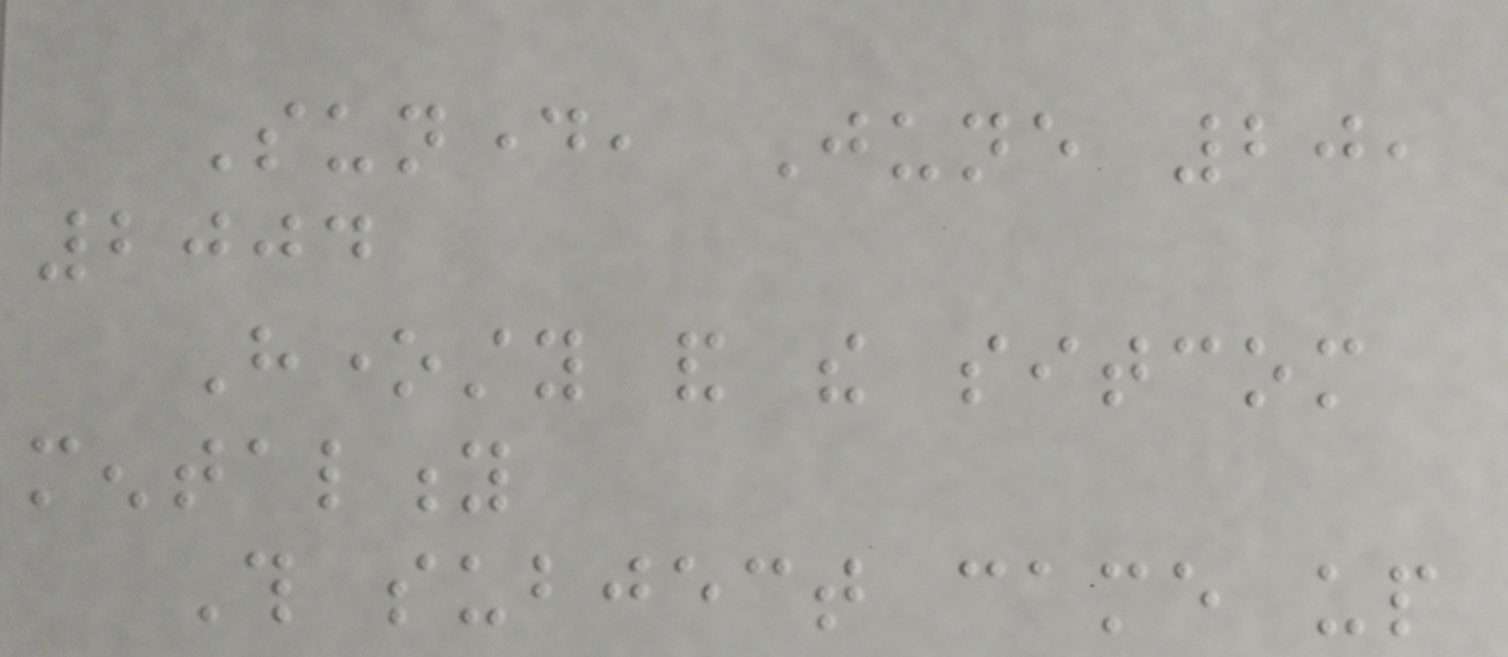Sunday, June 20,
2004
Honesty and the sitcom
mentality
This subject came up
